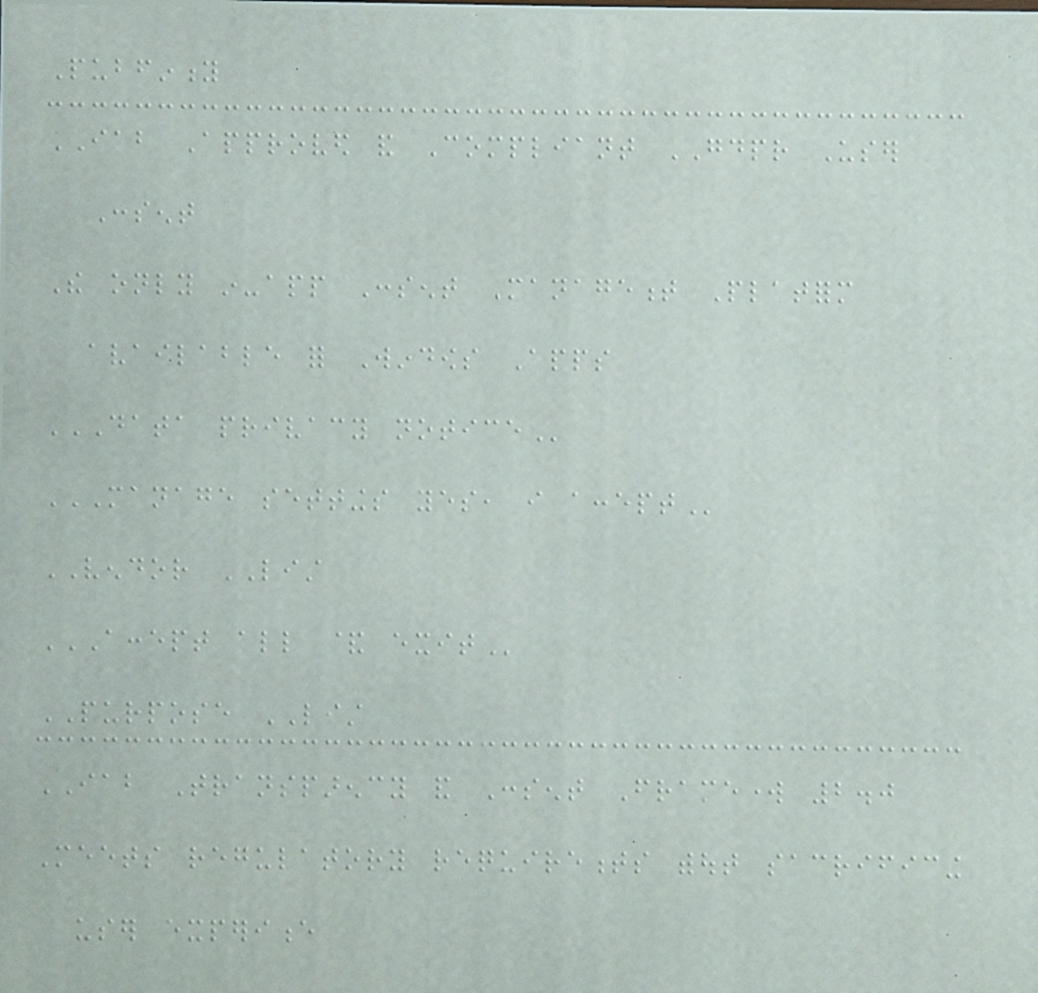Pubfinity
IAB Approved and Compliant GDPR User
Consent
The only in-app Consent Management Platform
available for Windows Apps
DATA PRIVACY NOTICE
MANAGE SETTINGS YES, I ACCEPT
VENDOR LIST
ACCEPT ALL & EXIT
PURPOSE LIST
IAB Transparency and Consent Framework 2.0
Meets regulatory requirements without sacrificing
user experience
